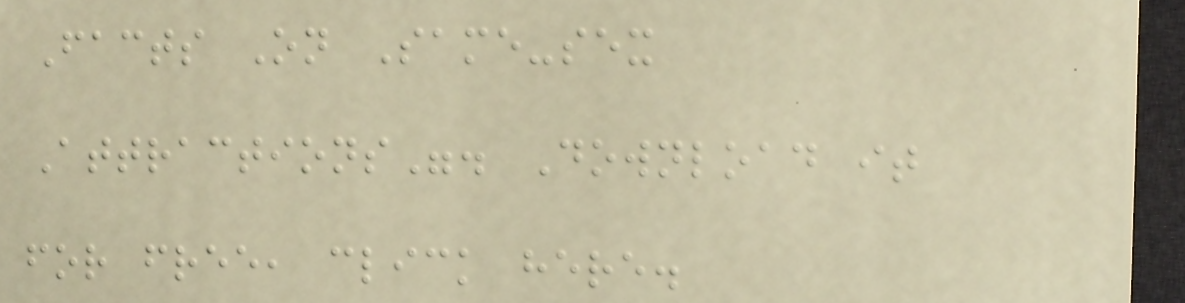Facts On Same-sex
Attractions". Download it
for free, click here.
